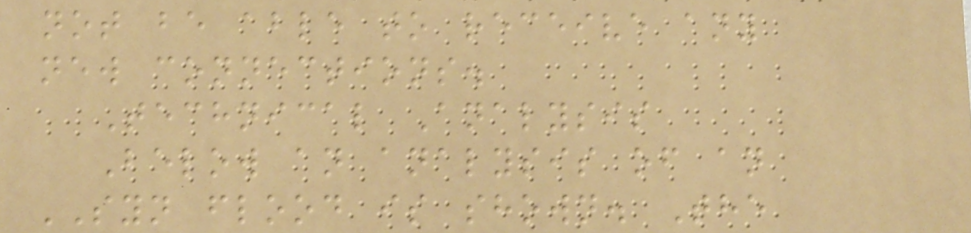not be able to receive any
new connections.
Technical Analysis
Below an analysis of an
SYN flood is shown. The
